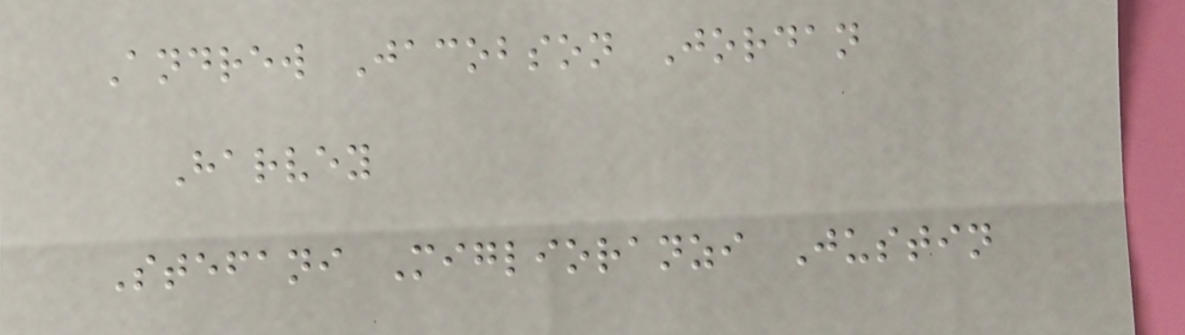Andrew Jacobson Jordan
Harvey
Stefani Miglioranzi Justin
